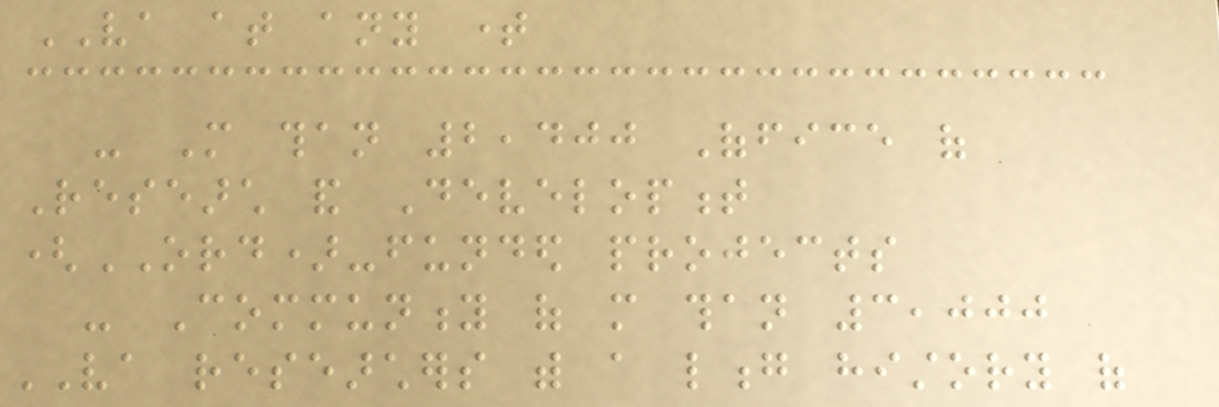VA at any time
- More than 2,400 Office of
Research and Development
(ORD)-funded projects
- Community of more than 3,000
VA researchers with a long history of
